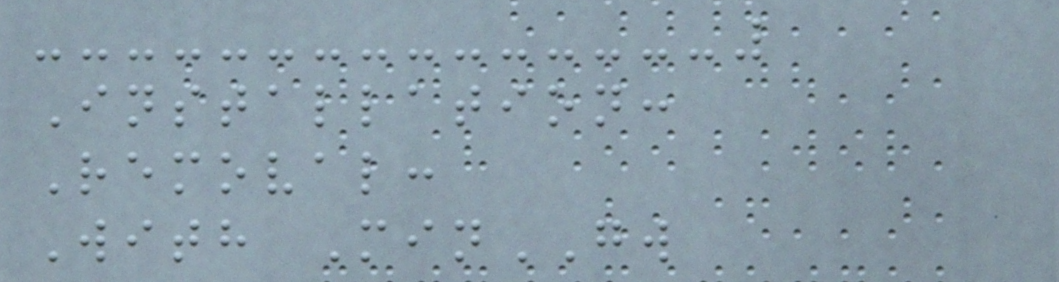Installation:
Removal:
With MinGW
